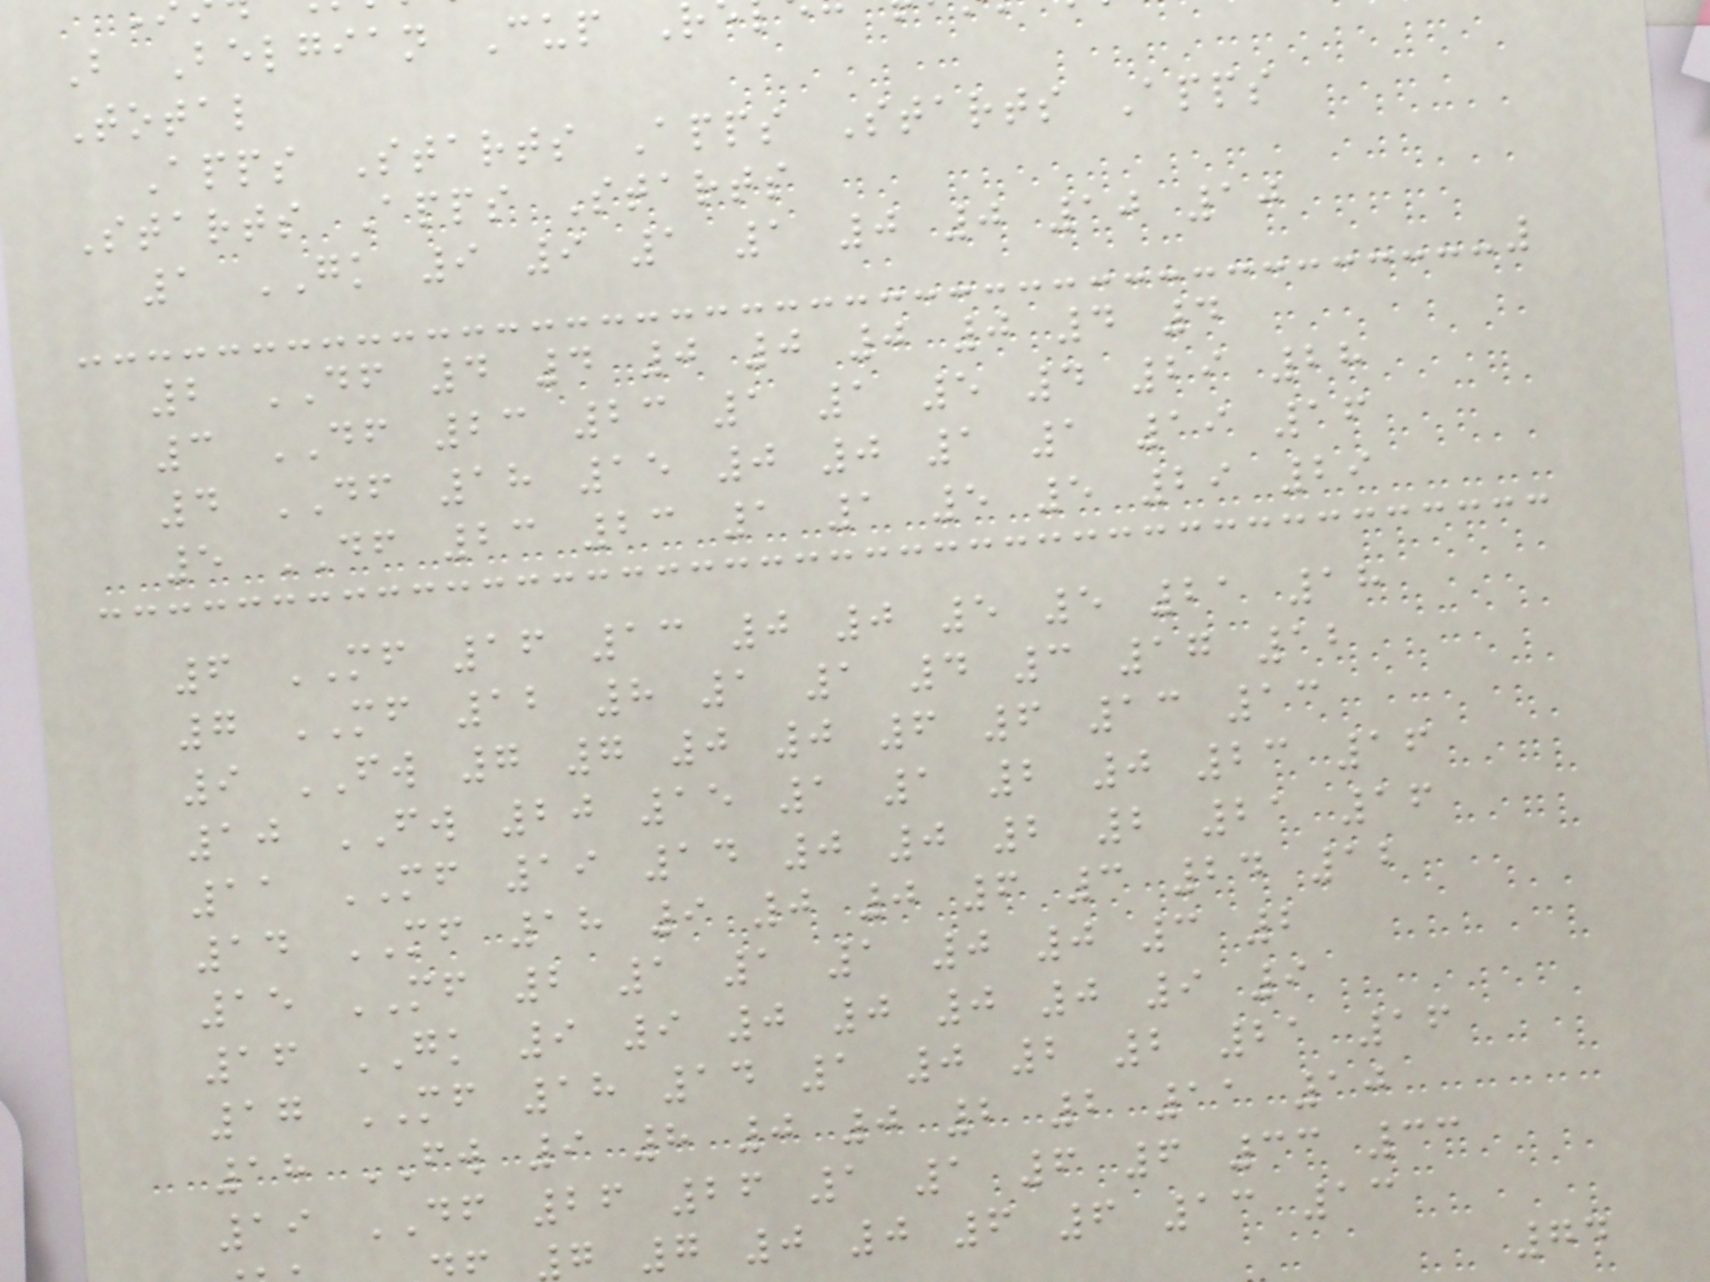B Belgian Cup R
Total
Apps Starts Apps Starts Apps
Starts Apps Starts
1 GK 9 9 1 1 0 0 10 10
2 DF 4 4 0 0 0 0 4 4
3 DF 23 23 1 1 5 4 29 28
4 DF 18 15 0 0 1 1 19 16
5 DF 23 23 1 1 5 5 29 29
6 MF 16 13 0 0 5 5 21 18
7 MF 12 8 1 1 4 3 17 12
9 FW 7 7 0 0 6 6 13 13
10 FW 20 15 1 1 2 0 23 16
11 MF 19 14 0 0 2 2 21 16
14 MF 18 9 0 0 6 3 24 12
15 MF 2 1 1 1 0 0 3 2
16 GK 9 9 0 0 0 0 9 9
17 MF 18 14 1 0 2 2 21 16
18 FW 9 8 0 0 2 2 11 10
19 DF 26 26 1 1 6 6 33 33
g 7 0 0 6 6 13 13
74
